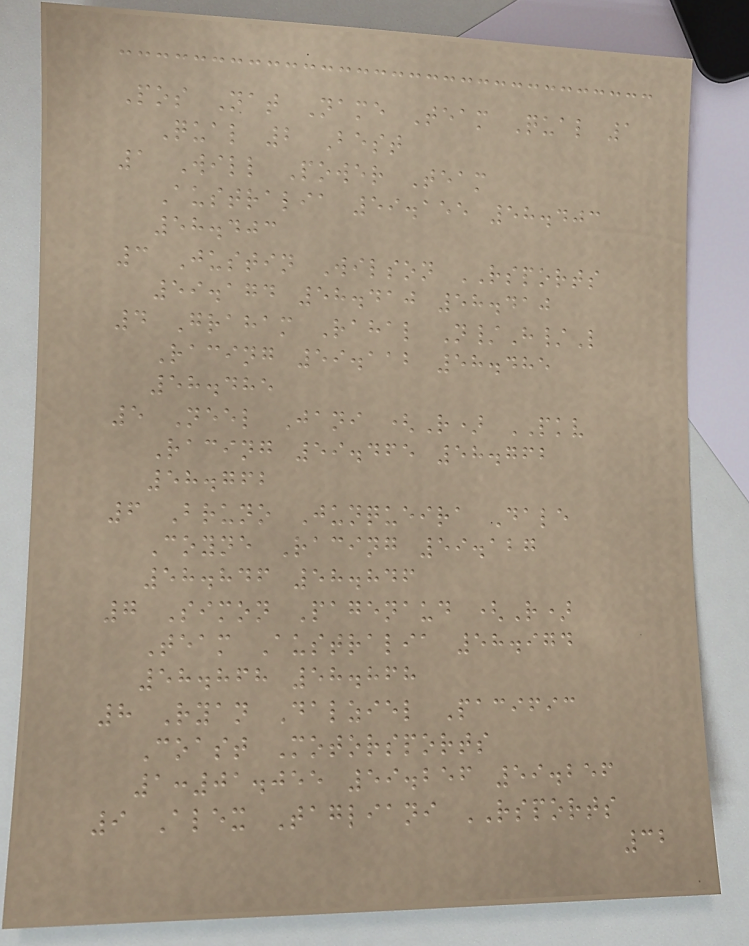Pos Nat Name Team Qual 1
Qual 2 Best
1 Will Power Team
Australia 59.155 58.403
58.403
3 Justin Wilson RSPORTS
59.174 58.410 58.410
4 Graham Rahal N/H/L
Racing 59.112 58.485
58.485
5 Neel Jani (R) PKV
Racing 59.465 58.762
58.762
6 Bruno Junqueira Dale
Coyne Racing 59.127
58.846 58.846
7 Simon Pagenaud (R)
Team Australia 58.974
58.868 58.868
8 Ryan Dalziel Pacific
Coast Motorsports
1:01.055 59.256 59.256
9 Alex Tagliani RSPORTS
32
